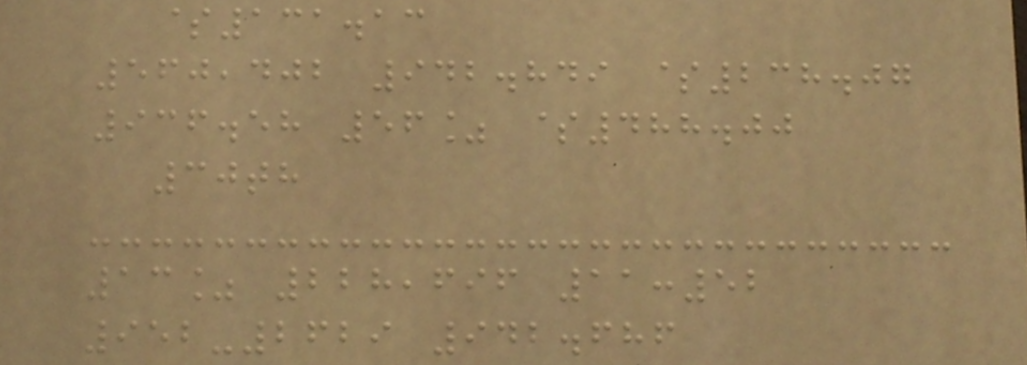$131.13
560,402 942.849 $238.07
936.58 56% $488.00
30th
13% 228,696 11:52
952-2629 942.686
